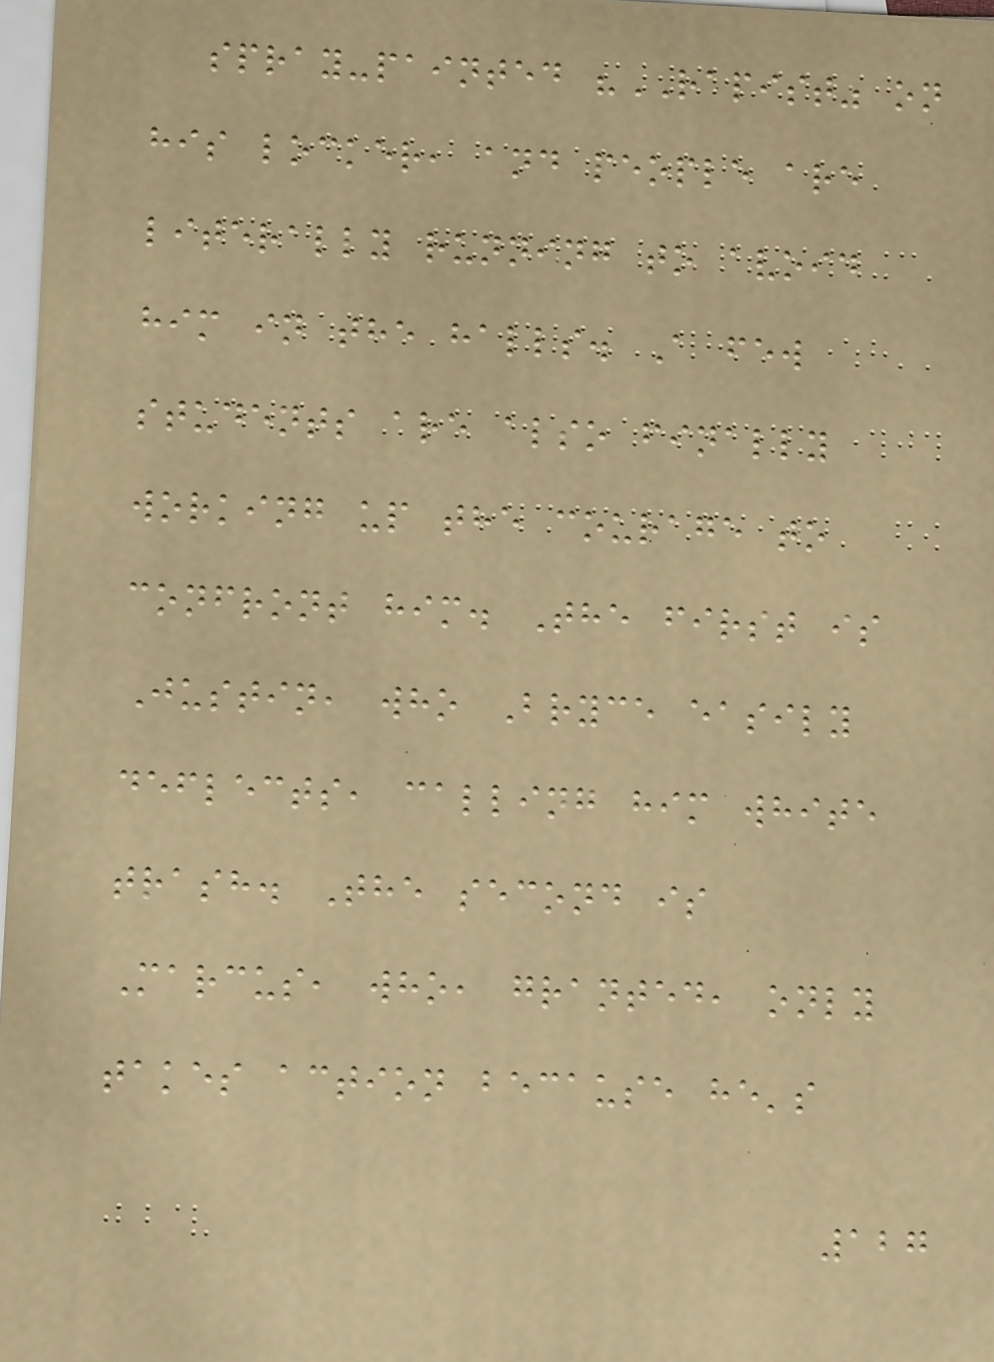spray-painted "RAPIST" on
his locker, and people are
literally running to avoid
him in the halls. A few
students are also finally
working up the courage to
confront him. The first is
Justin, who Bryce easily
deflects, calling him white
trash. The second is
Marcus, who, granted, only
takes action because he's
127
